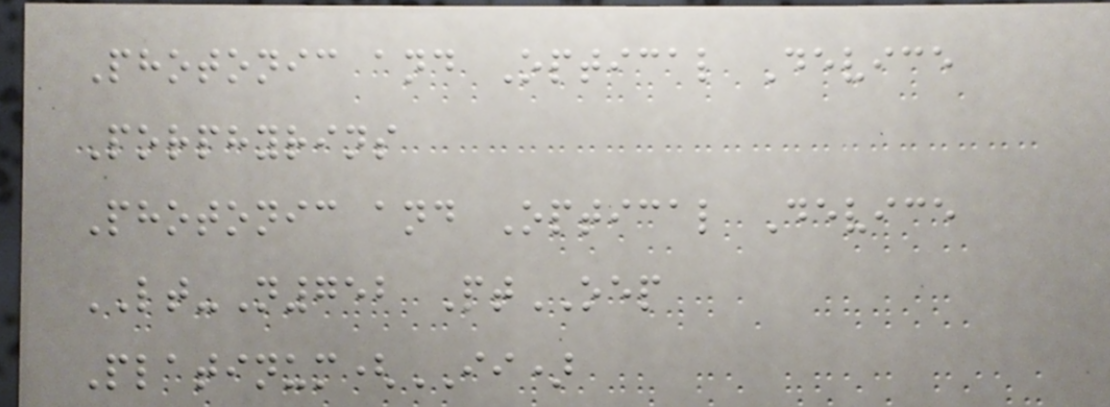Photonic and Optical Device
Porphyrins
Photonic and Optical Device
LT-N752 PtOEP
Platinum(II)
